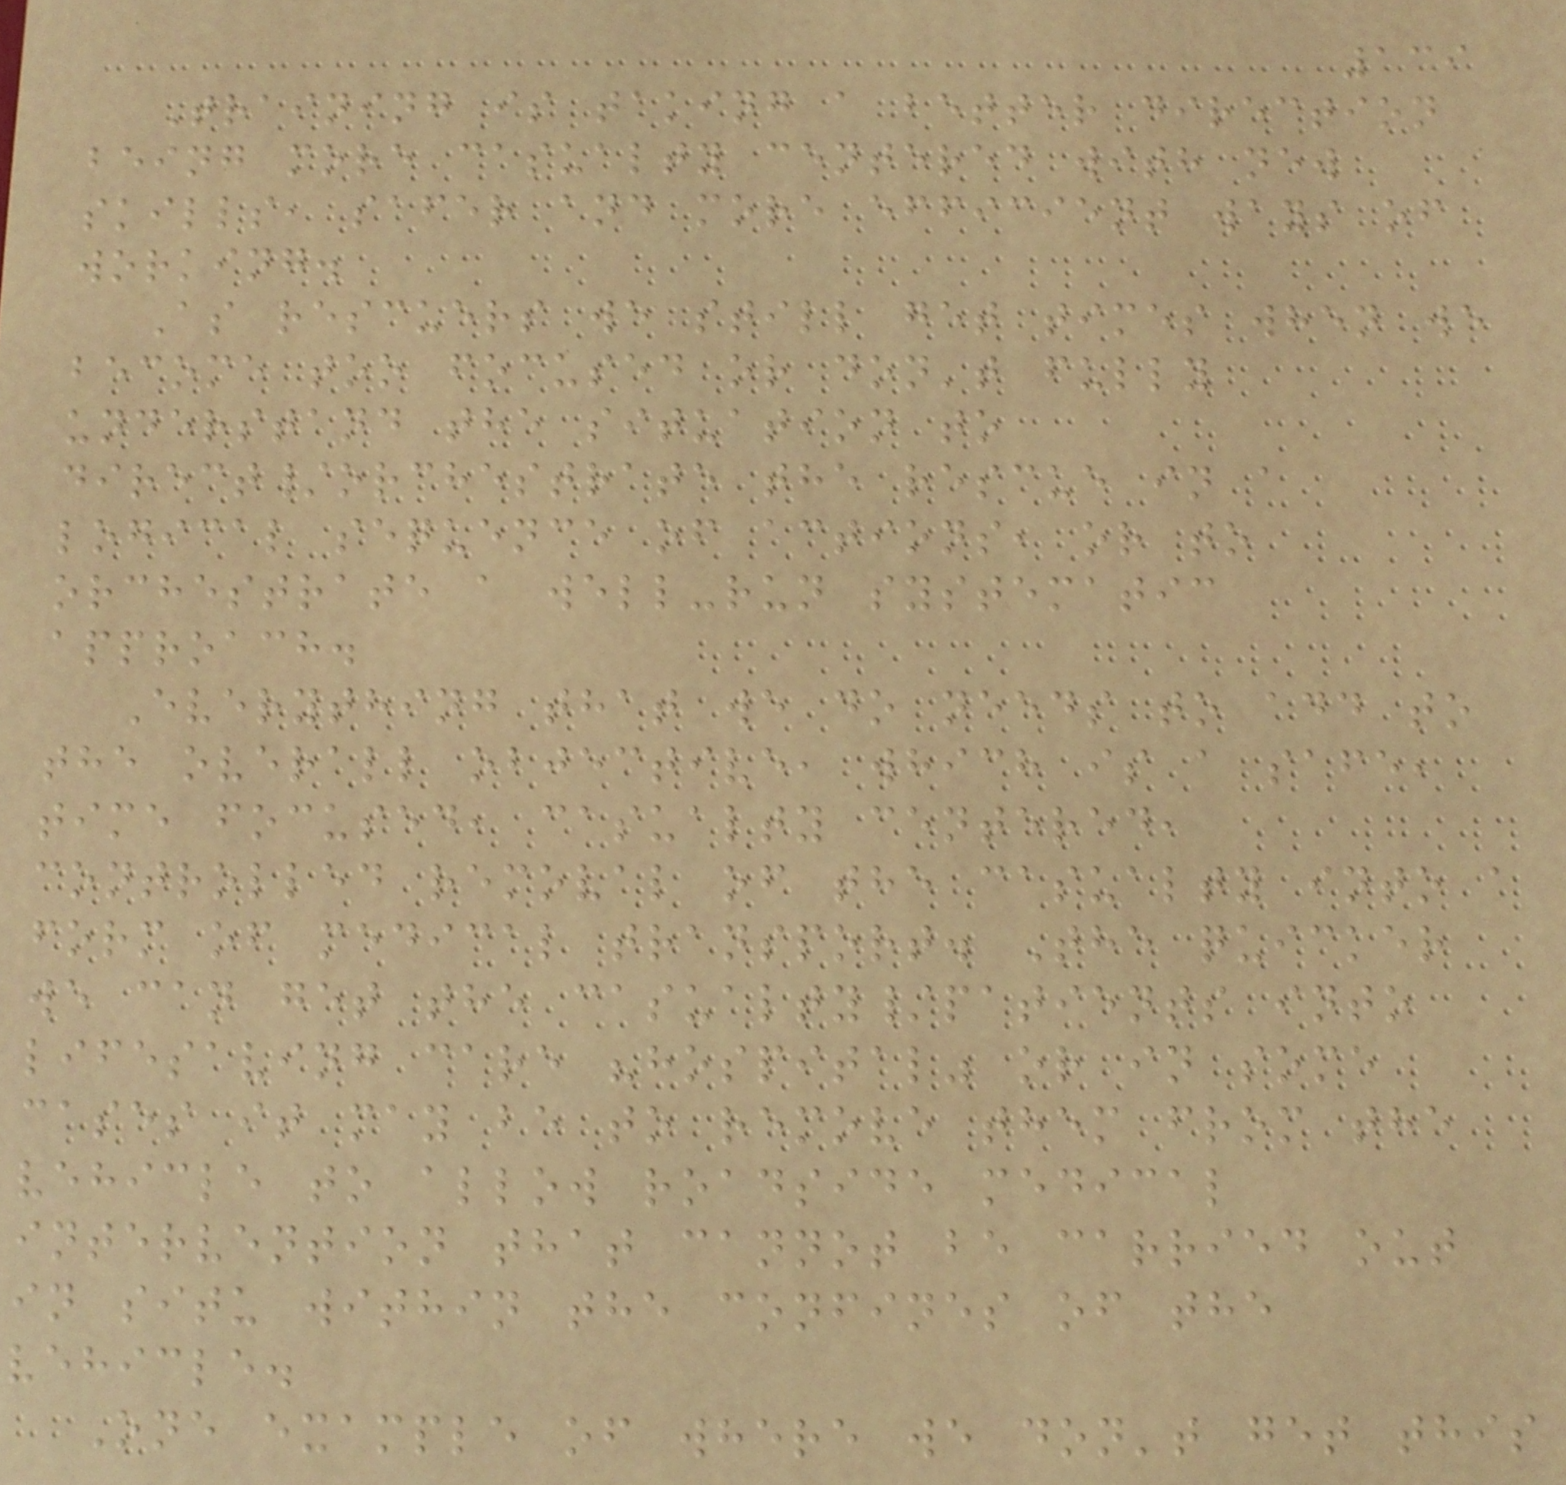139
Training is taking a better direction
being more casualty centered with new
skills, safer and more efficient ways of
working.
As rescuers we still get times when we
become too focused or don't fully
understand the situation to
direct/orchestrate the rescue in a
logical sequence of actions, or to
orchestrate a well-run systematic
approach.
Everything that we do needs to add to
the overall objective, which is a safe,
time focused, casualty centered,
controlled removal of the casualty into a
form of medical transport. The quicker
we can get the casualty/patients into
lifesaving care "hospital" or in some
cases it may be to remove them from the
vehicle to allow roadside medical
intervention that cannot be carried out
in situ within the confines of the
vehicle.
One example of where we don't get this
